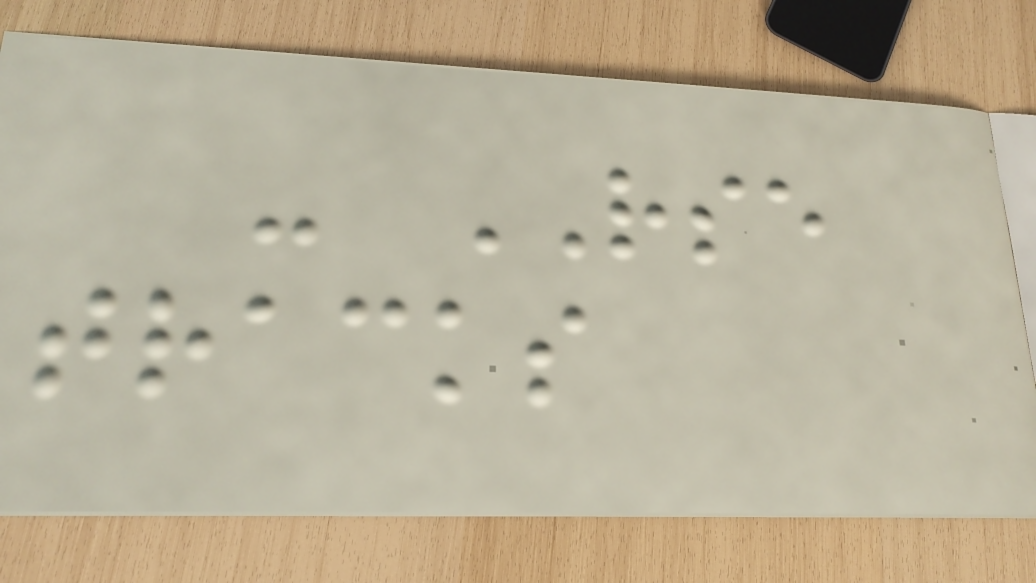- RSE
tracks
